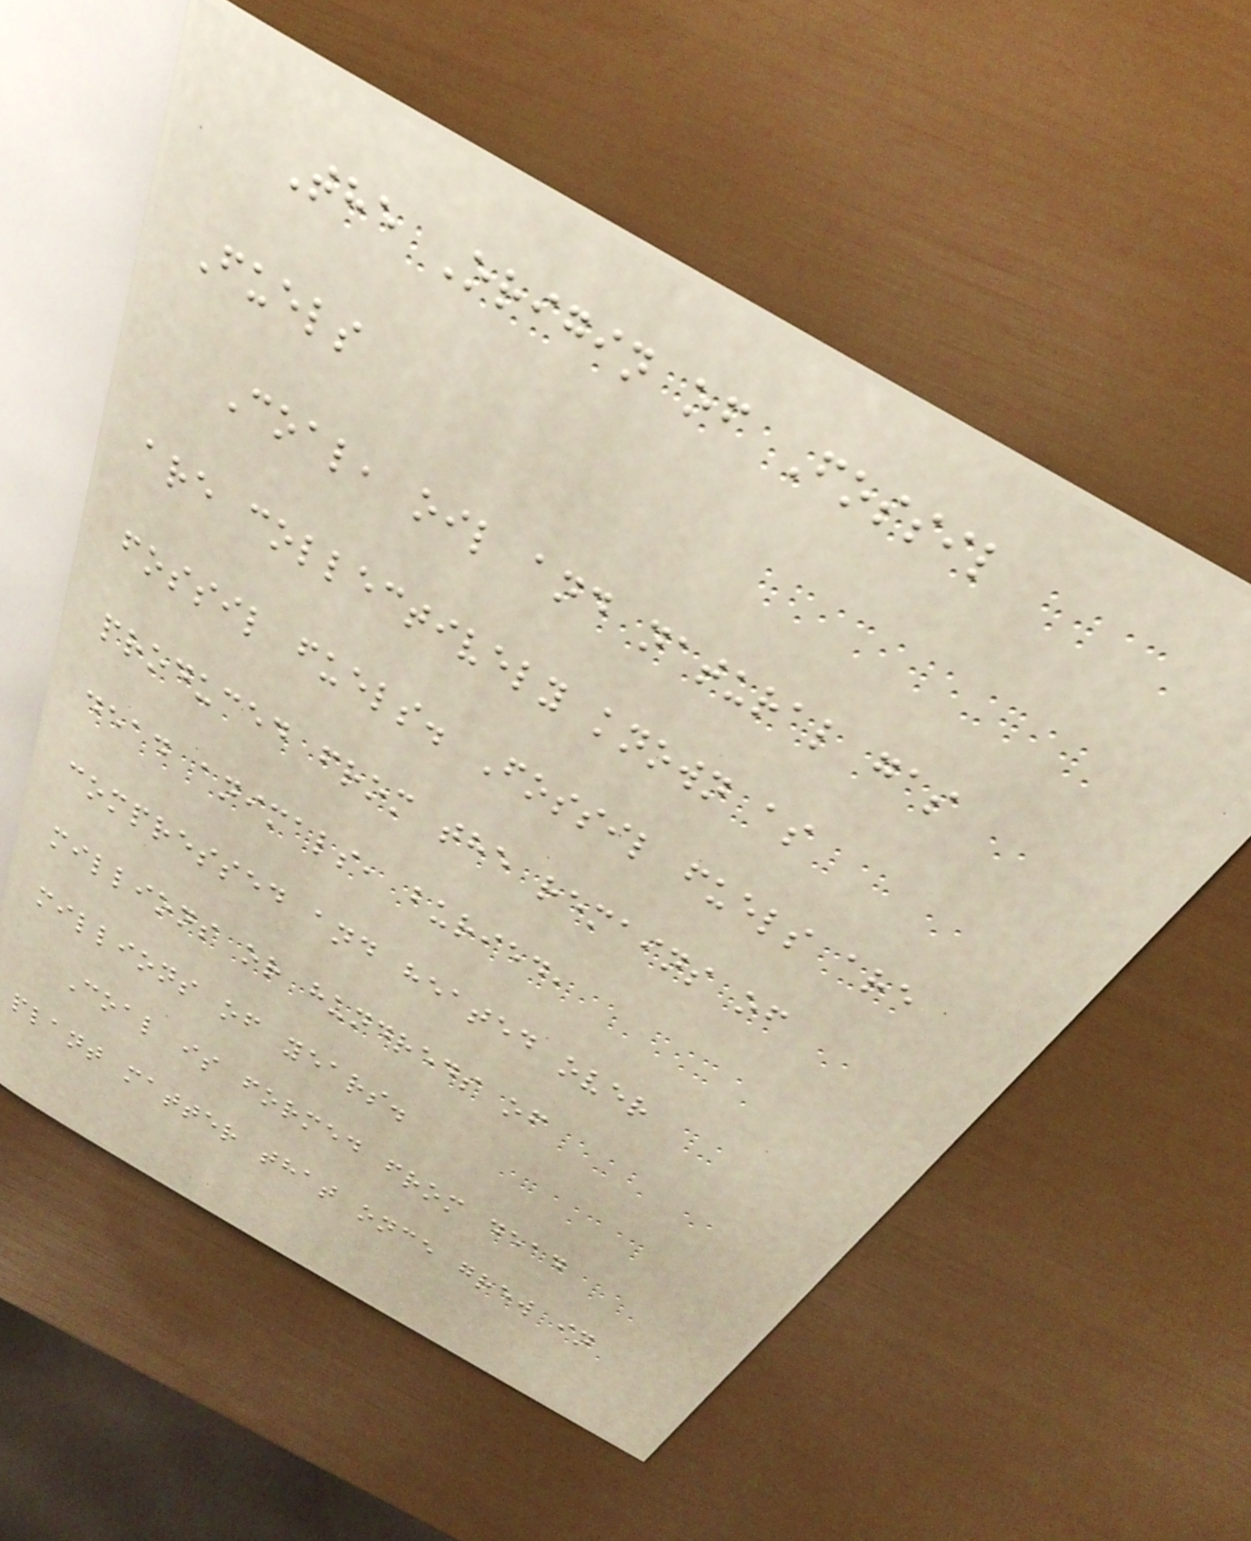The Origin of Fossil
Fuels
Coal, oil and natural gas
are collectively known as
fossil fuels. Fossil fuels are
produced from the remains of
dead animals, buried,
compressed and heated over
millions or hundreds of
millions of years.
Coal is formed from dead
plant matter that once grew in
